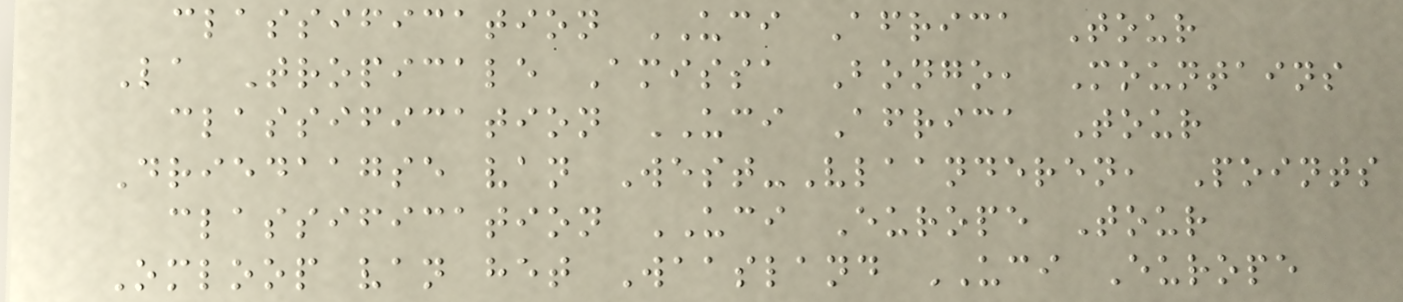classification UCI Africa Tour
La Tropicale Amissa Bongo, Mountains
classification UCI Africa Tour
Driedaagse van West-Vlaanderen, Points
classification UCI Europe Tour
Omloop van het Waasland UCI Europe
